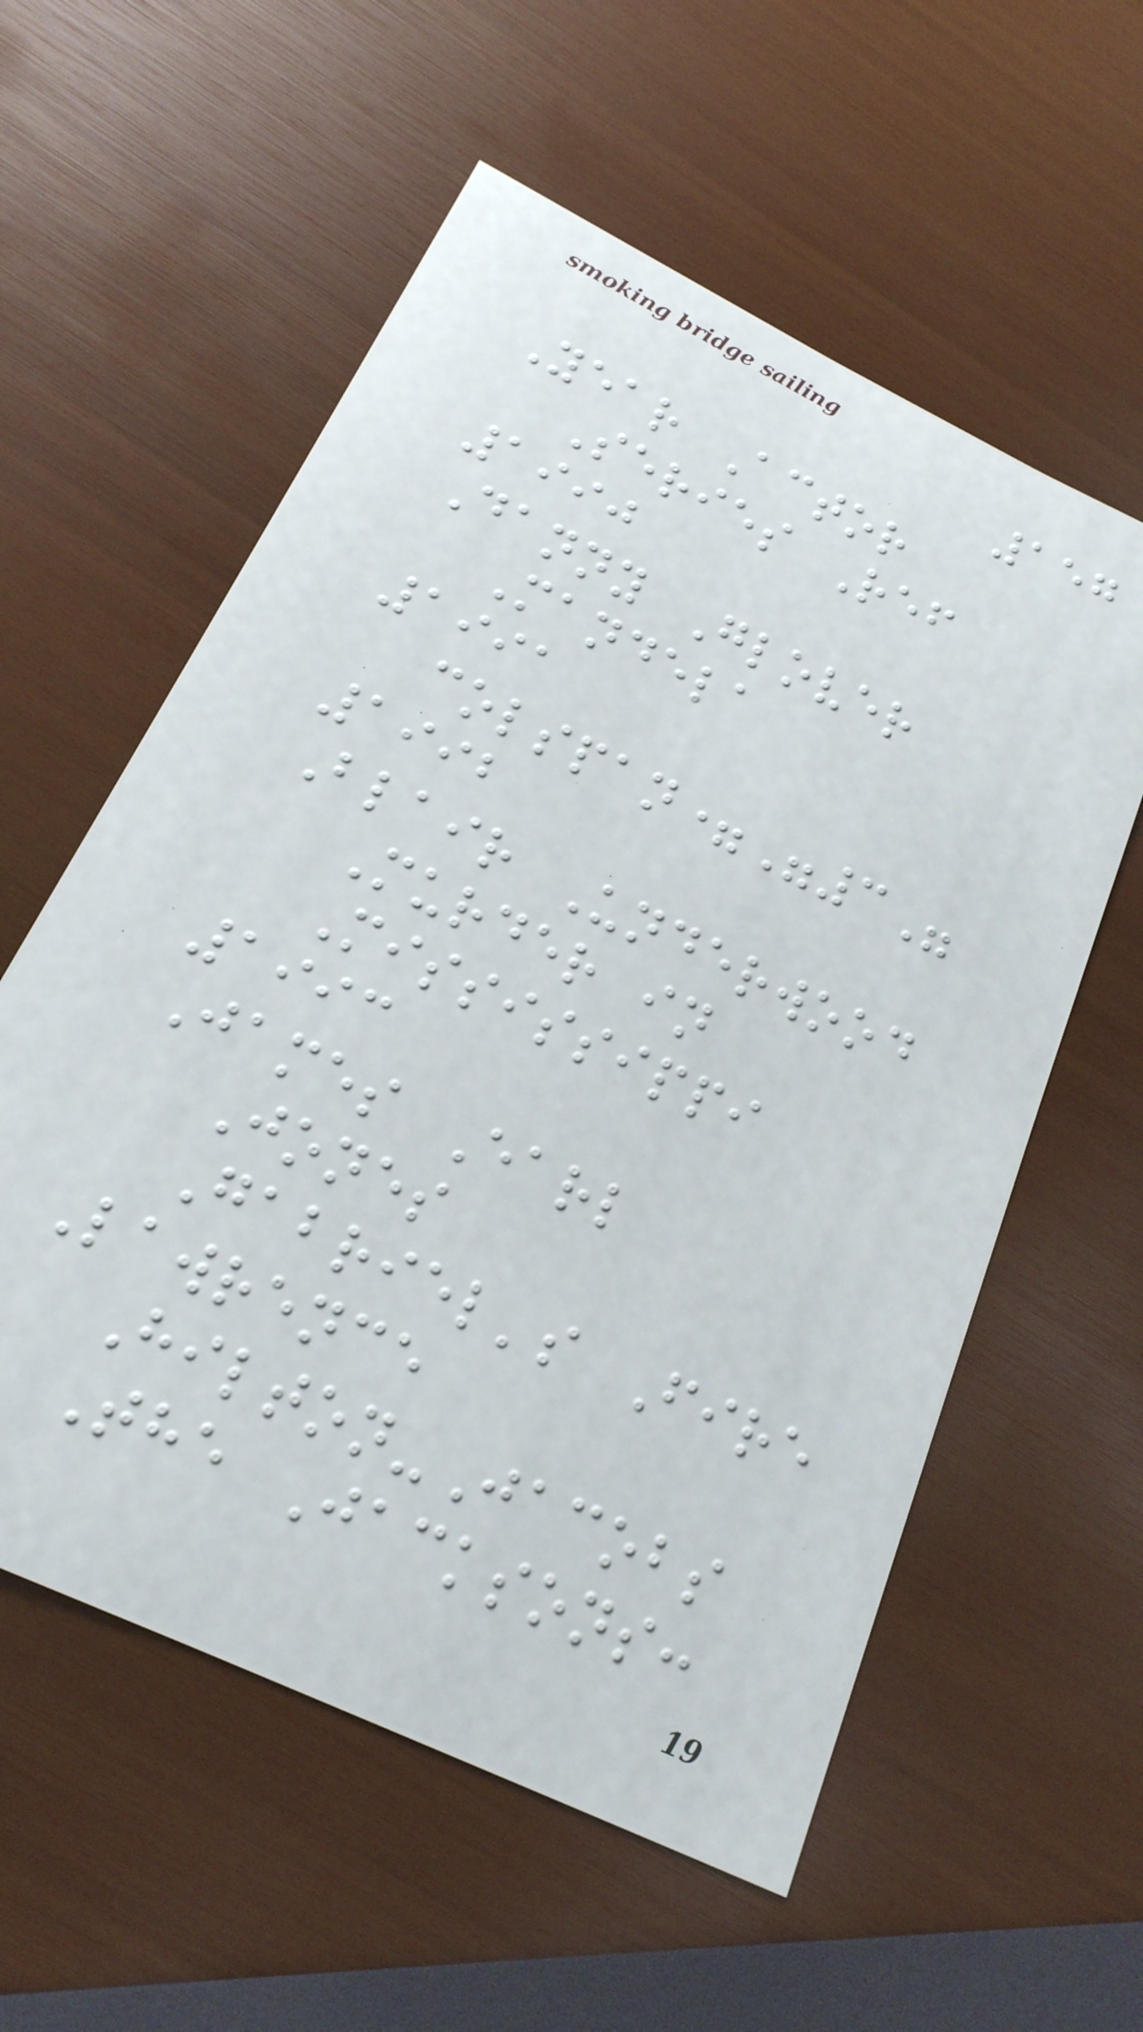157
Year Actor
Series Ref
1990
Danny Glover
Mandela
1991
colspan="3"
1992
Blair Underwood
Murder in
Mississippi
1993
James Earl
Jones
Gabriel's Fire
Lawrence
Hilton-Jacobs
The Jacksons:
